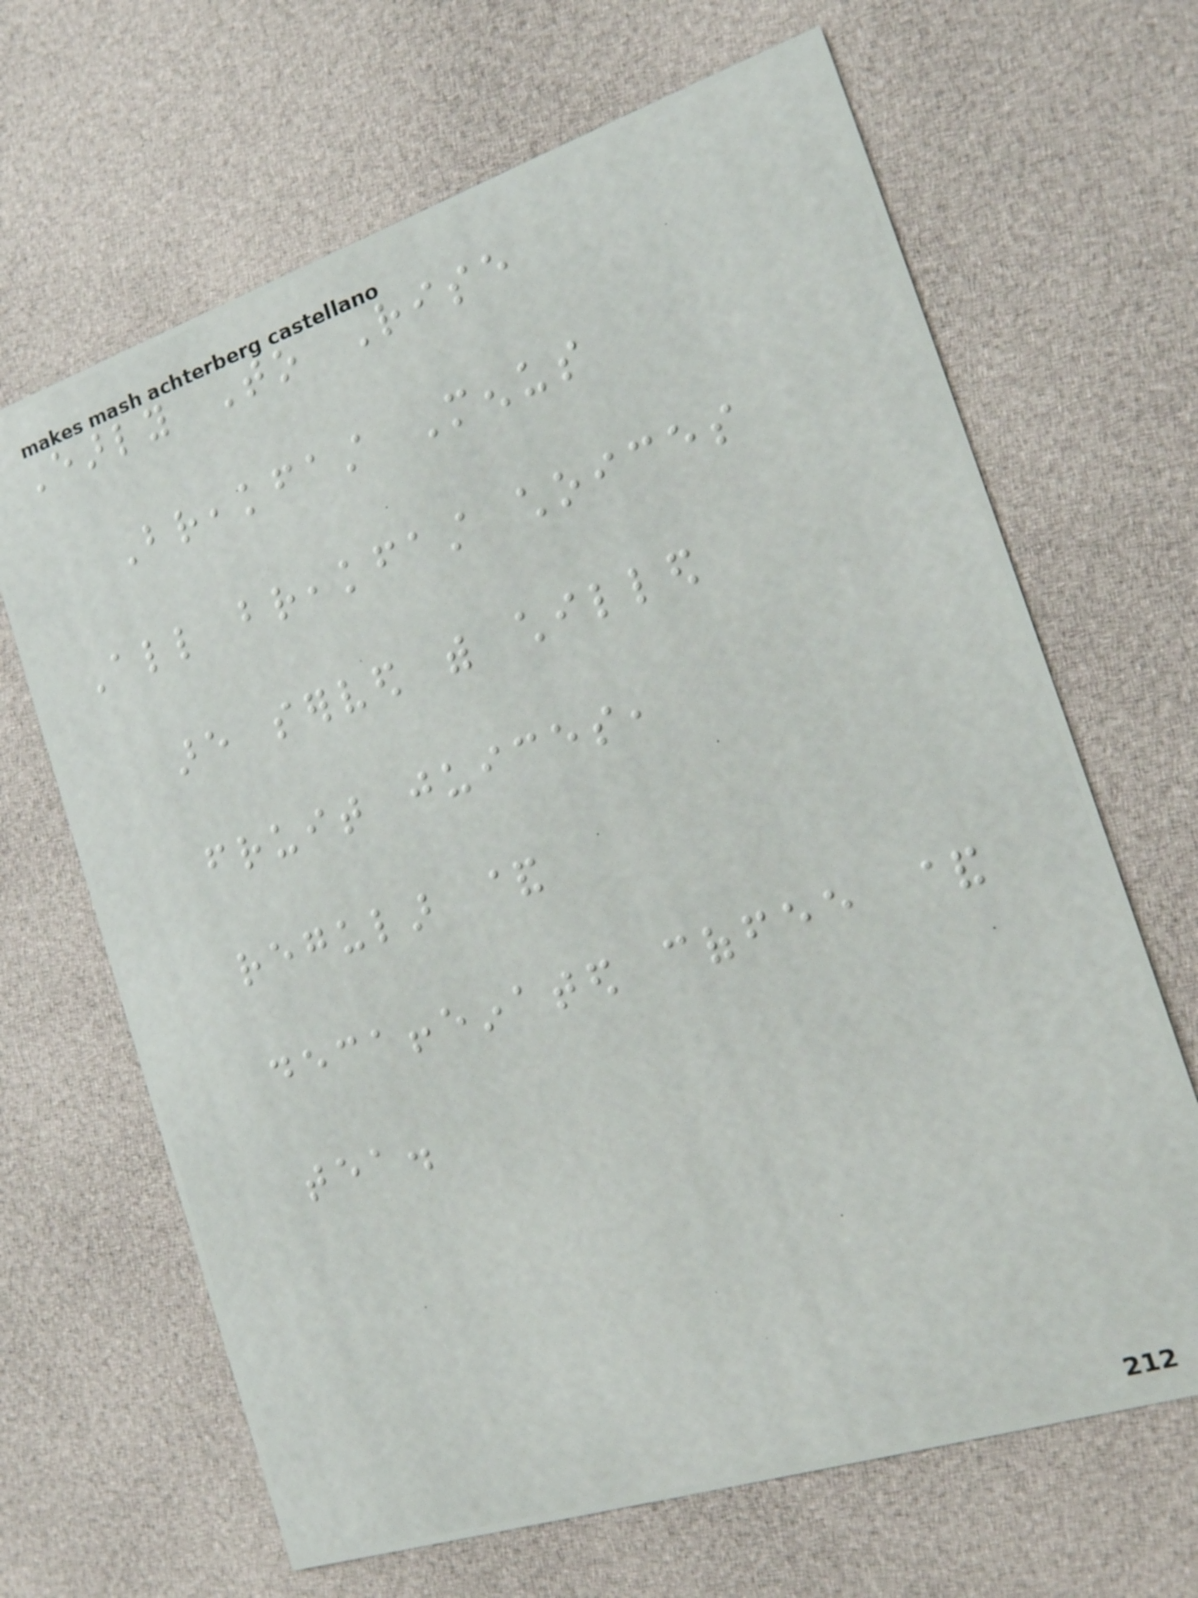Early To Rise
Breakfast Menus
All breakfast choices
are served with chilled
fruit juices,
regular &
decaffeinated coffee &
tea.
